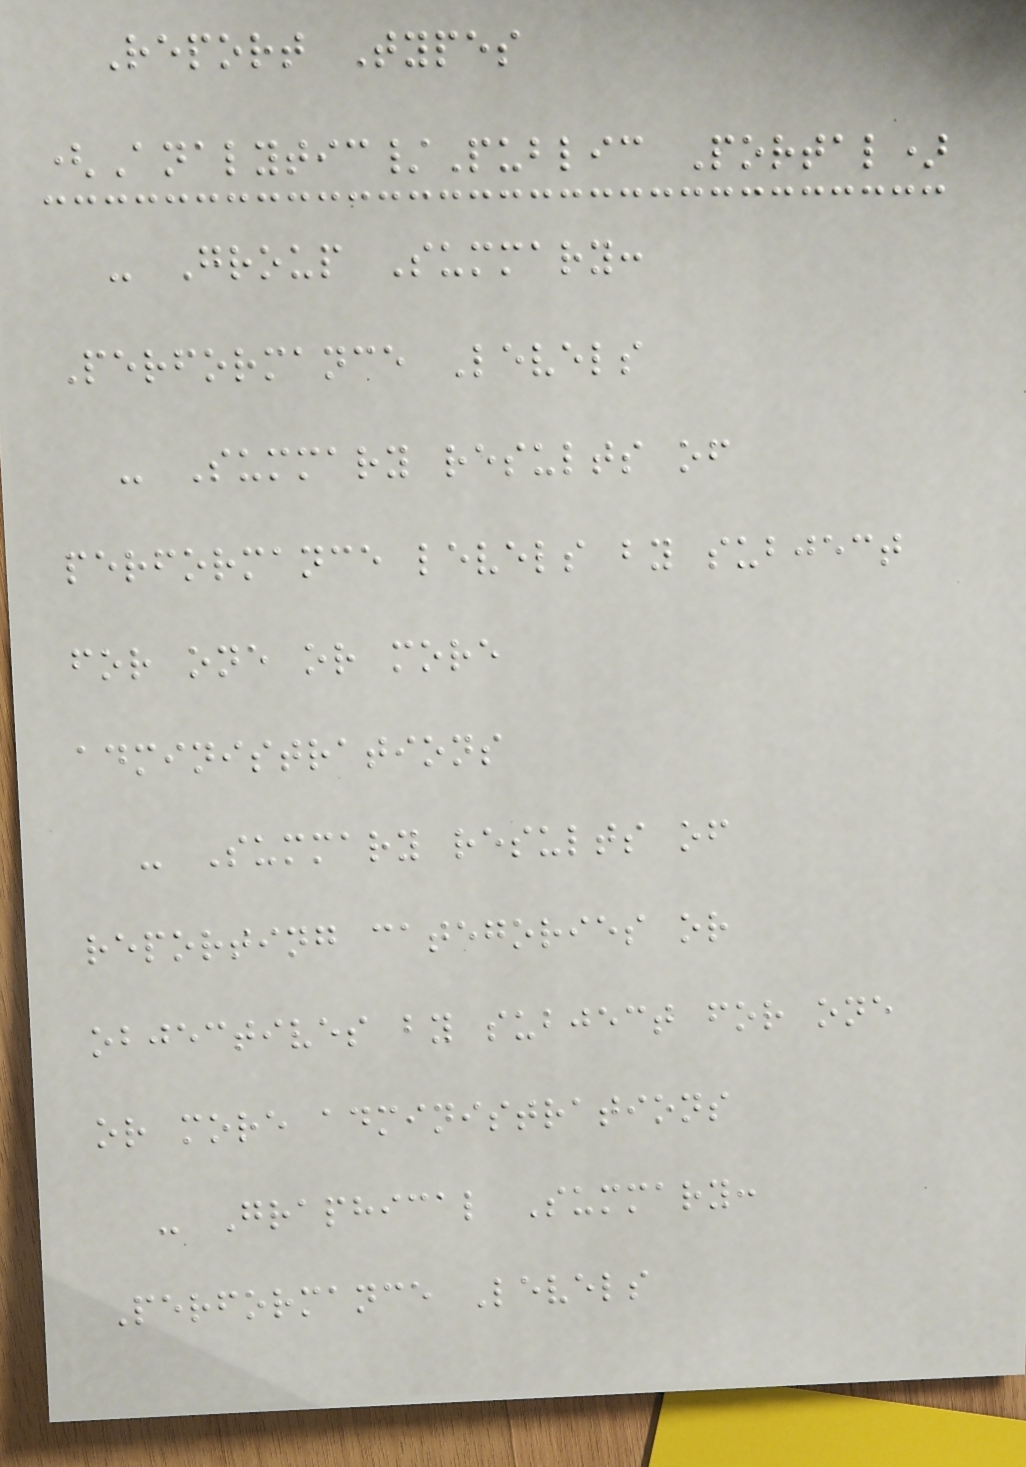Report Types
(Analytic/Public Portal)
- Group Summary:
Performance Levels
- Summary results of
performance levels by subject
for one or more
administrations
- Summary results of
reporting categories or
objectives by subject for one
or more administrations
- Graphical Summary:
Performance Levels
